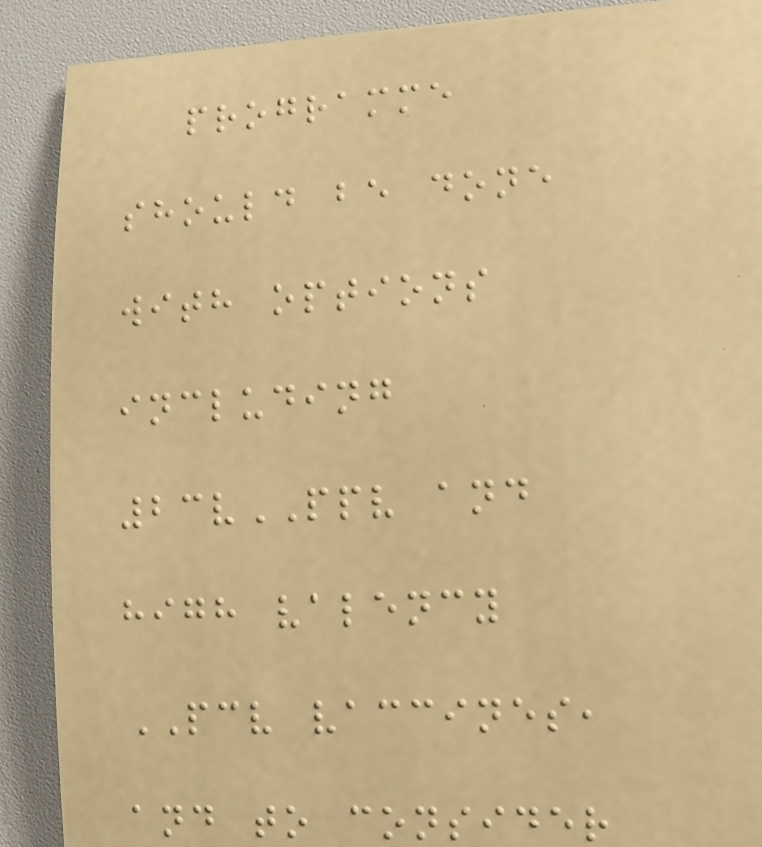programme
should be done
with options
including
23vPPV and
high valency
PCV vaccines,
and to consider
